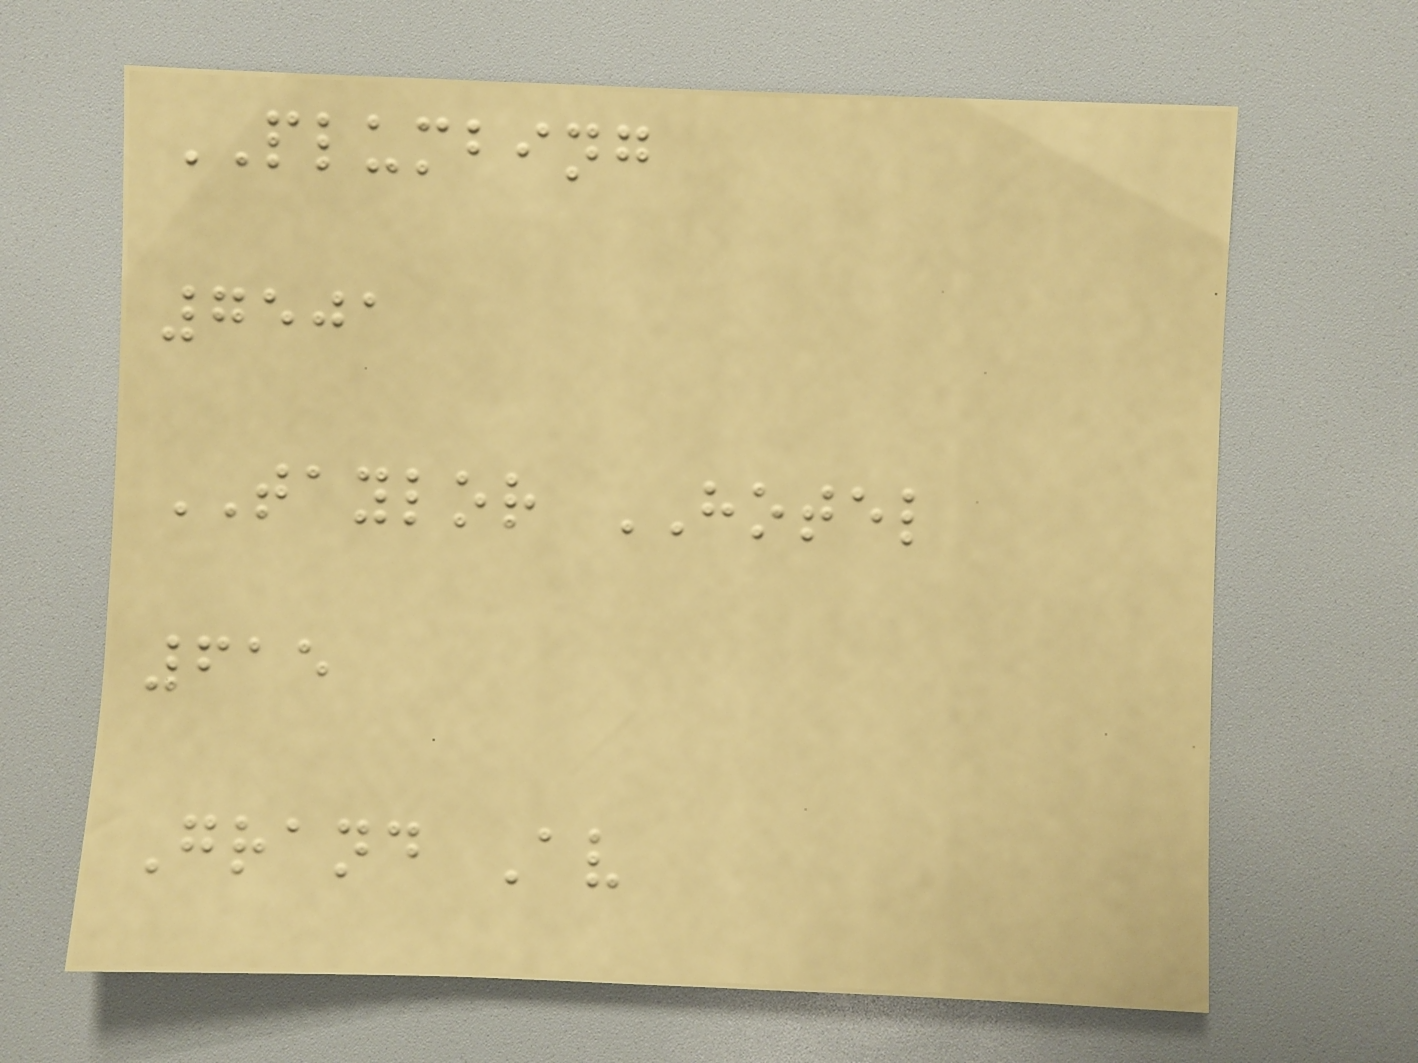PLUMBING
7501
TAYLOR HOTEL
615
Grand Av
